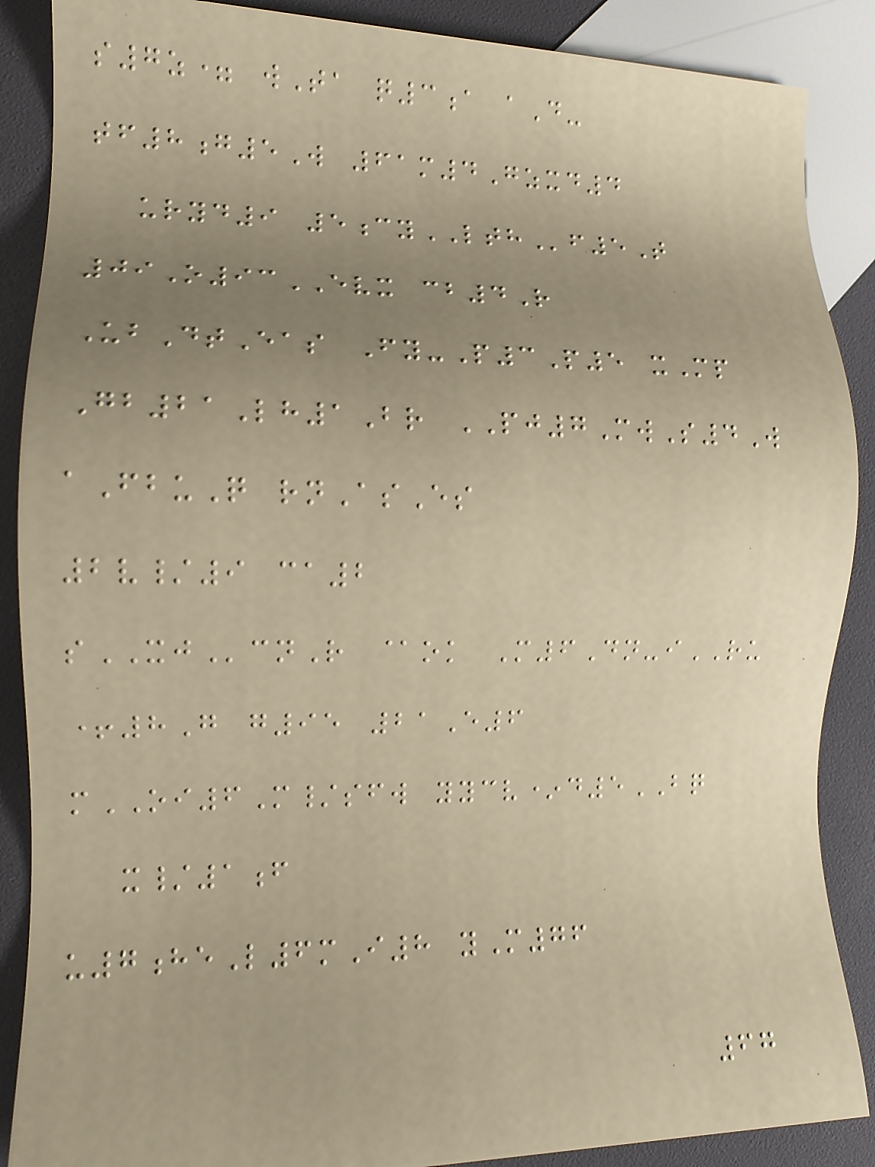s7z= wTa q3a aD-
tf8g5W 61m4Gzxd4
uryd9 5cyLTHf5T
09O93EVX cb4R
UbDtEas Fy-P3P5 xMp
Gb21Lh1Br PJ7MwS4W
aFbuQ rnAsEs
2v/9 ca2
sXJcnR @ok M6Dn-iRU
+8G g95 21E6
mOI6M/sfw yycv*d5BQ
x/1f
u7heL6mI8 yM76
67
